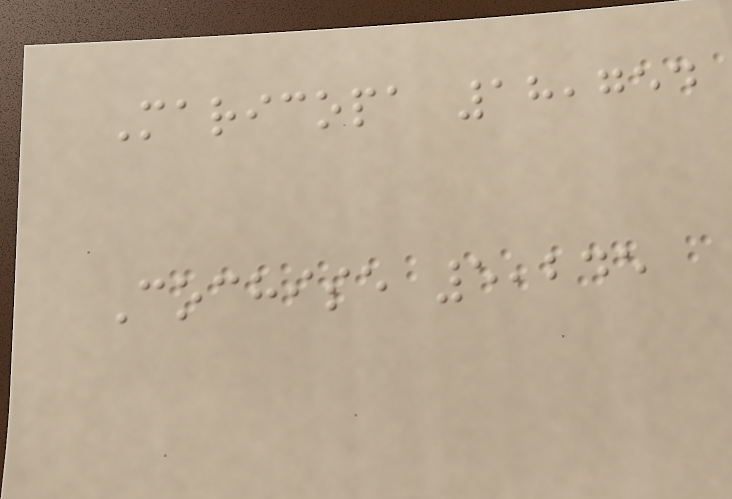Maricopa 18,754
Cochise 5,245
